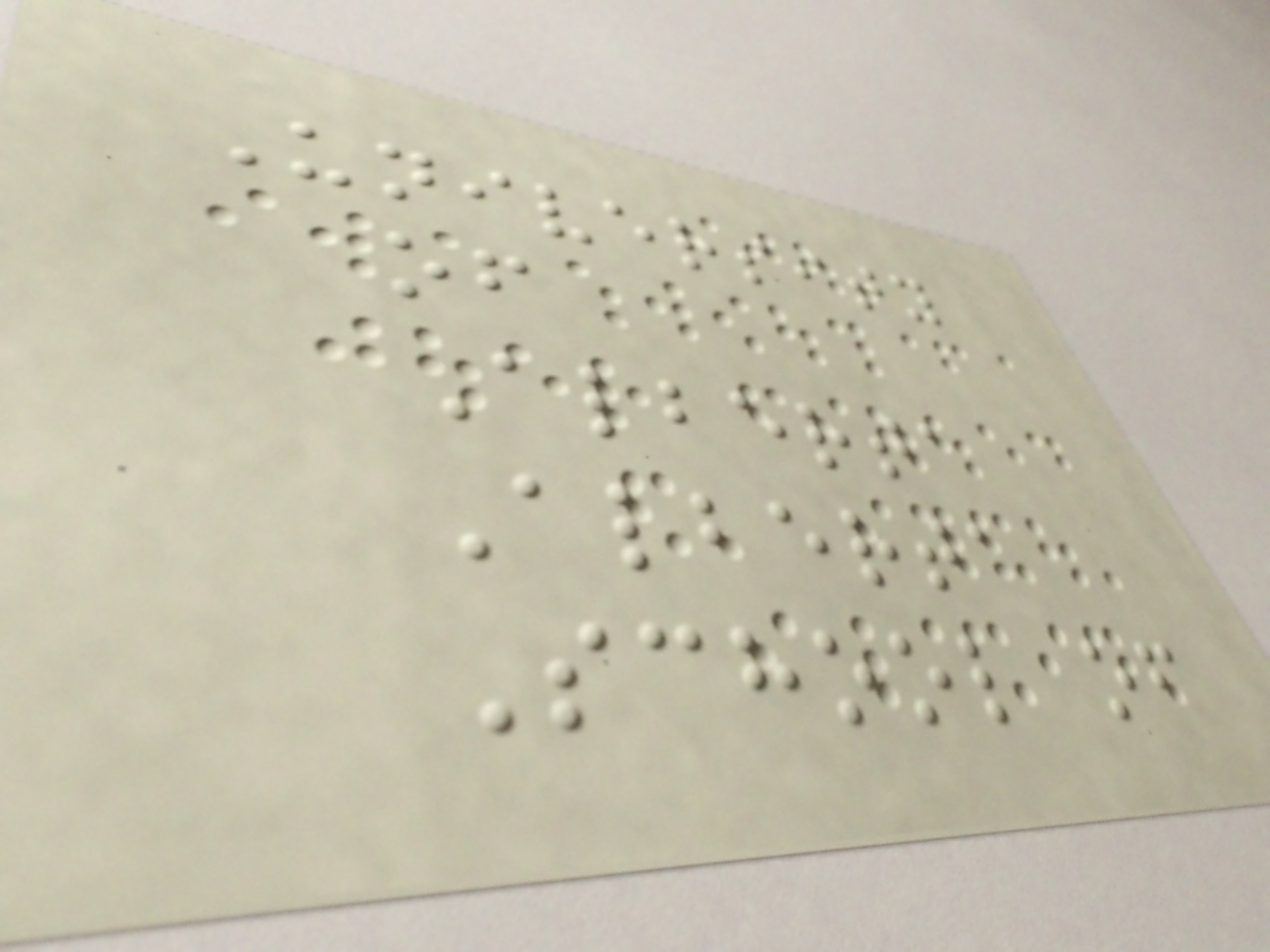University
of
Alberta
Alberta
School of
